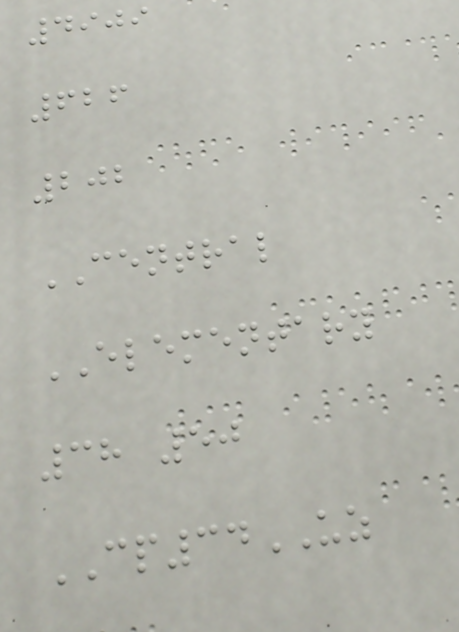4909
626
202
CENTRAL
ELEMENTARY
38 50
CP34UZ
